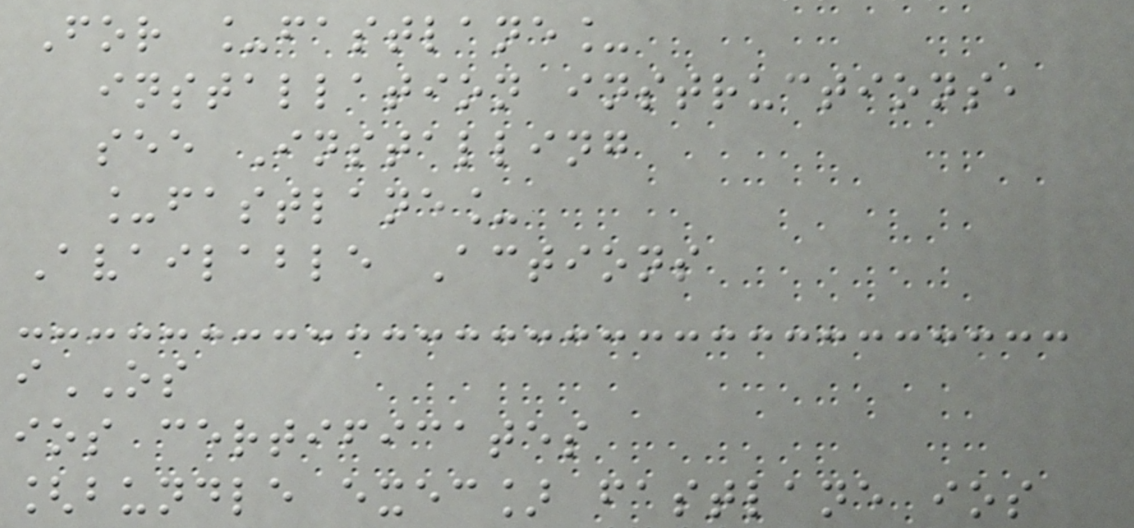For _fastlane_
installation instructions,
see Installing
_fastlane_
Available Actions
iOS
ios certificates
[bundle exec] fastlane ios
